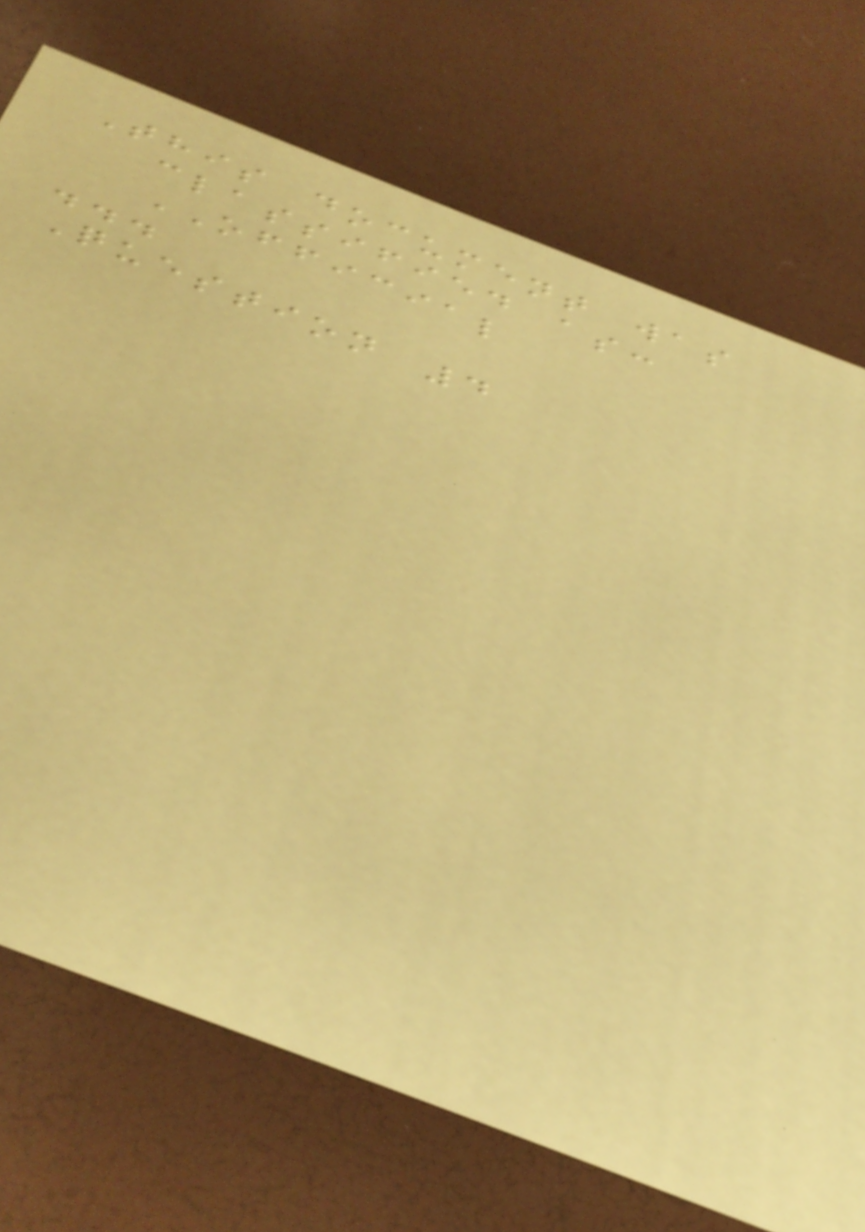This document was
classified as:
OFFICIAL
...
Question 4
